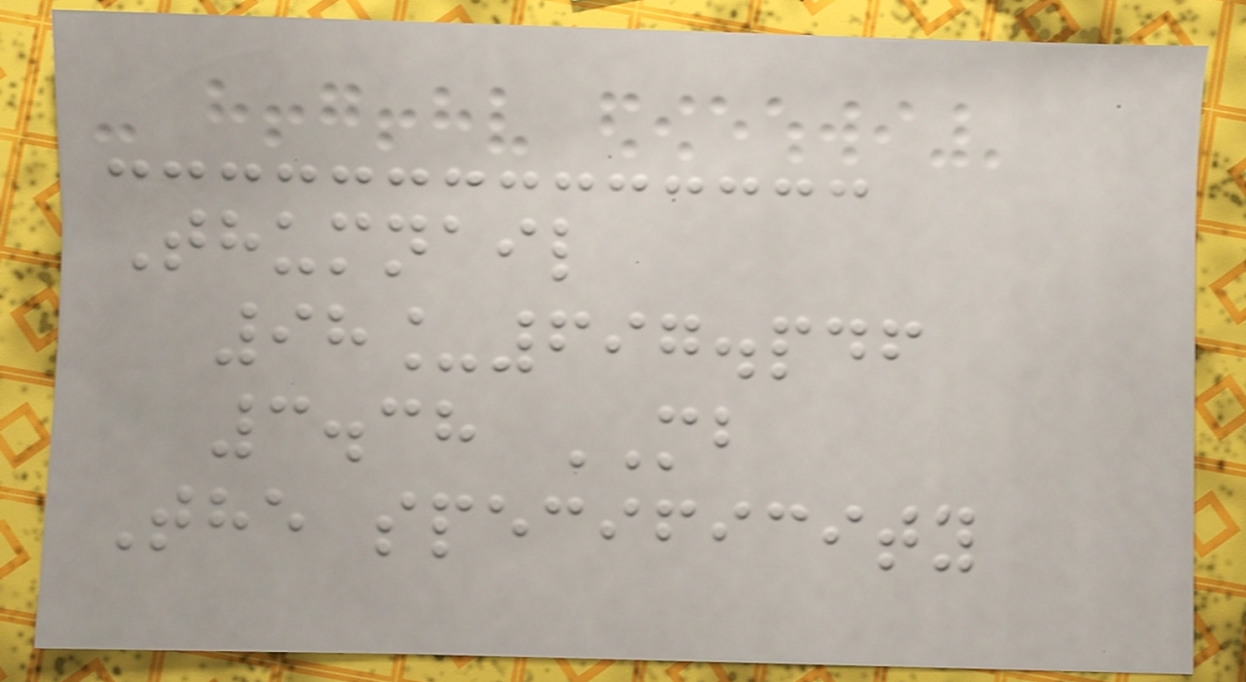Thumnail
98_697.pdf
3.38 MB
The specificity
